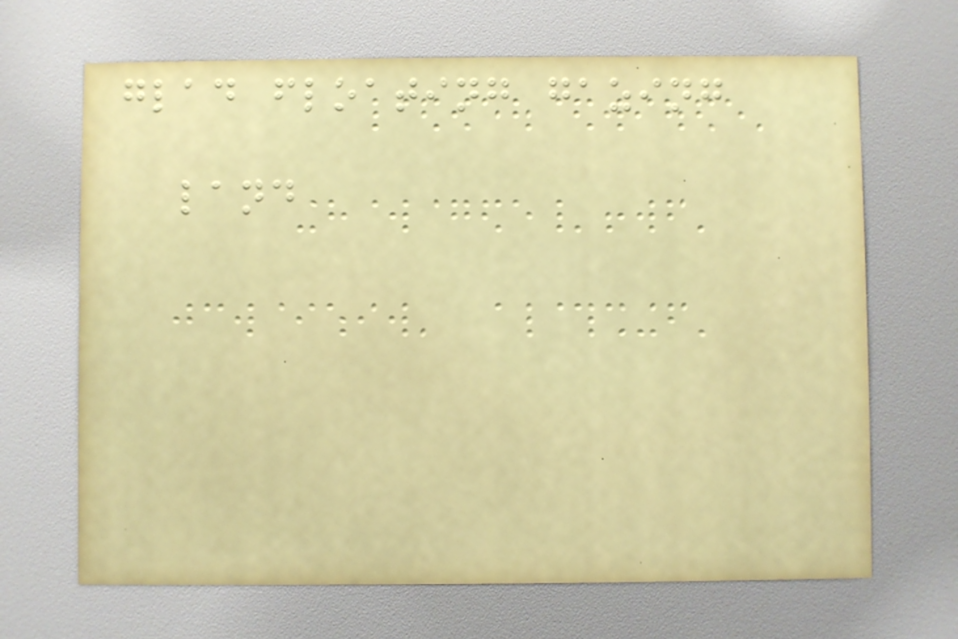glad floating gazing
land
